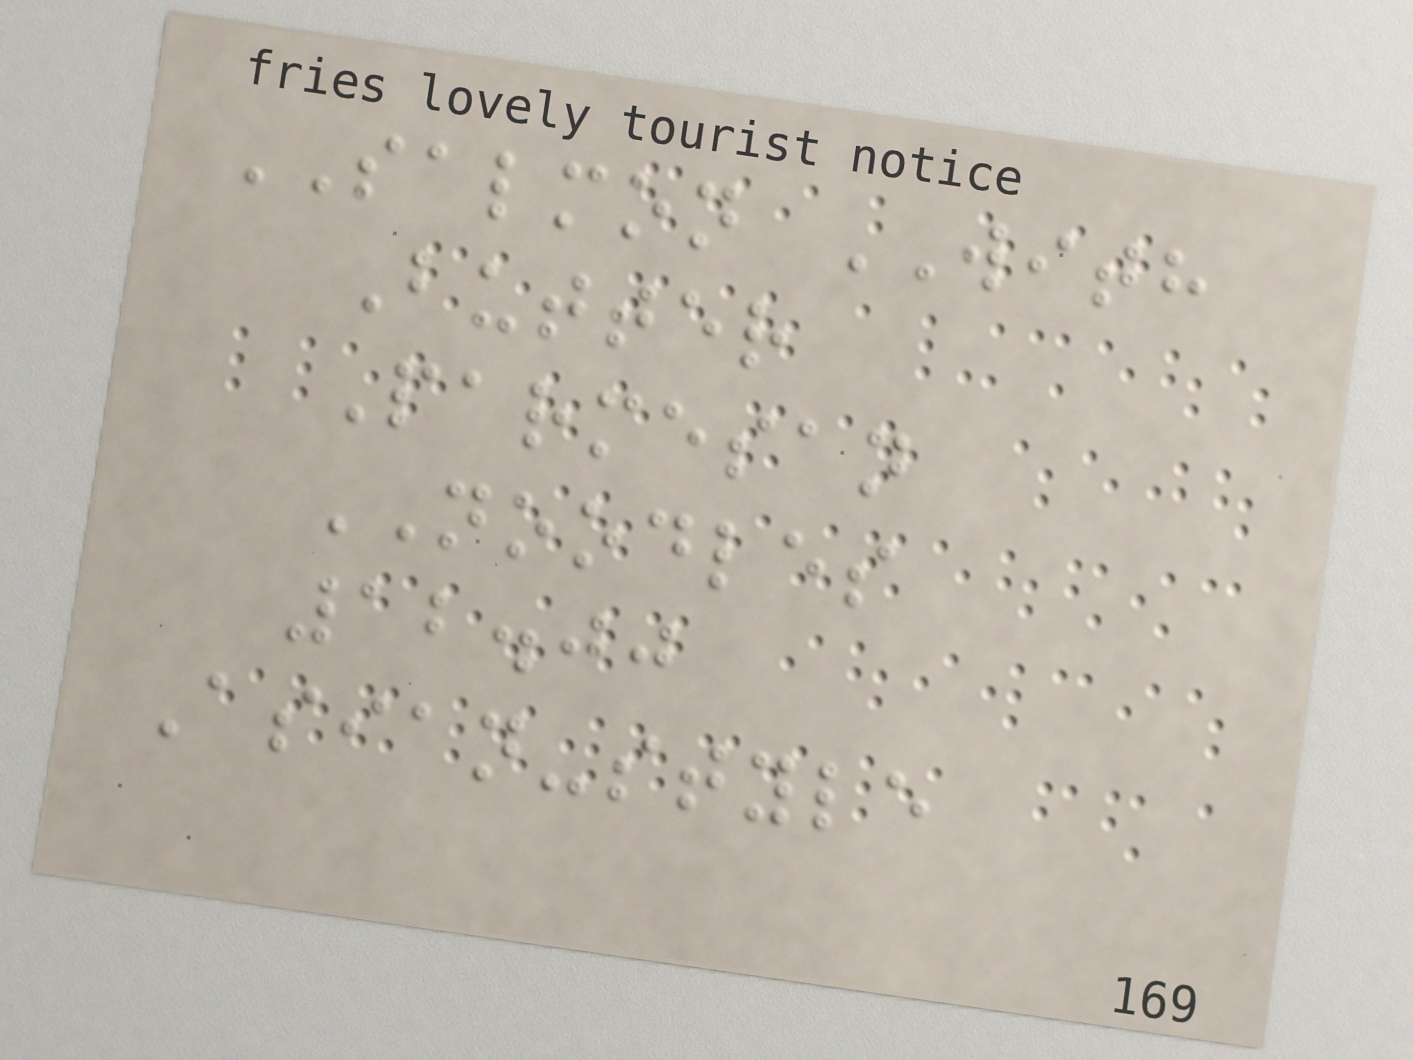SALMON WITH
Butter
Parmesan
NOODLES
12.00
Asian-style
